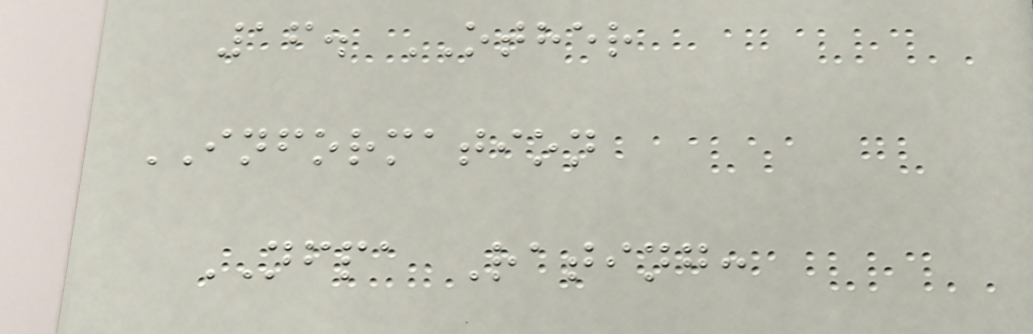16. OTHER
INFORMATION
NFPA Rating:
